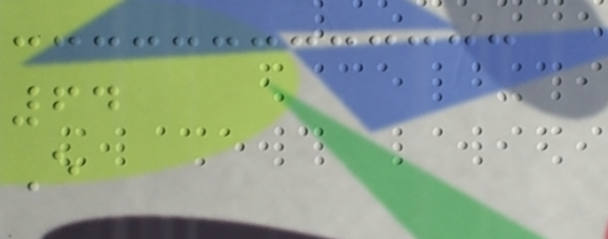64
E
